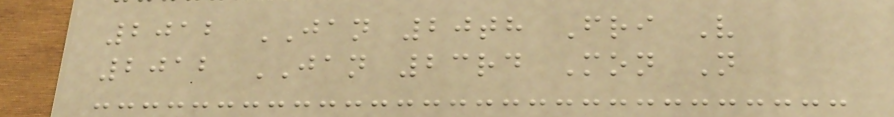2012 JAN 20th Fri V
2012 JAN 23rd Mon N
